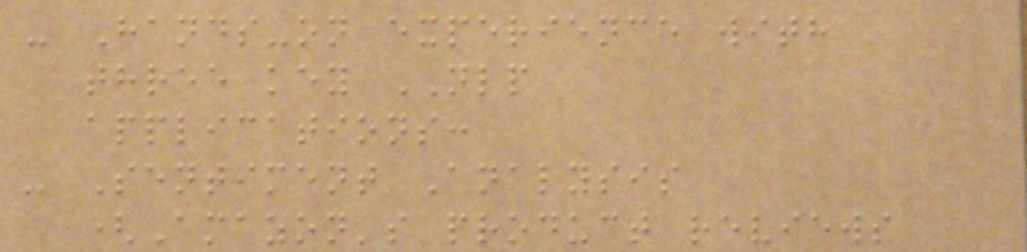- Hands-on experience with
three key NLP
applications:
- Sentiment Analysis
(Amazon's product reviews
